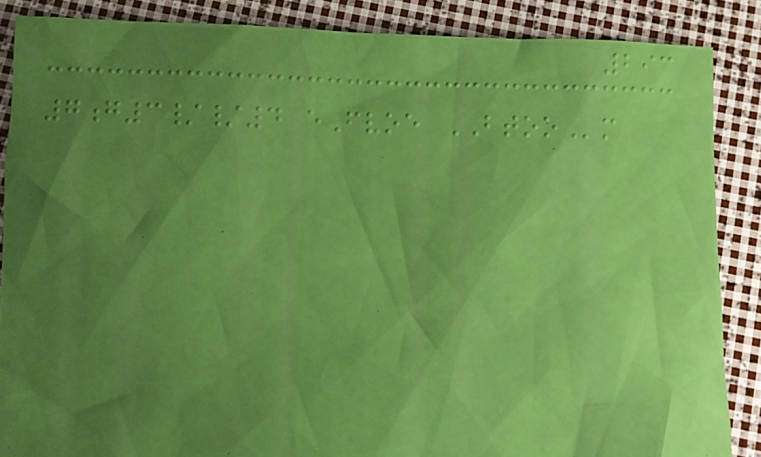293
7g3//4 eFvoe BTOOm
